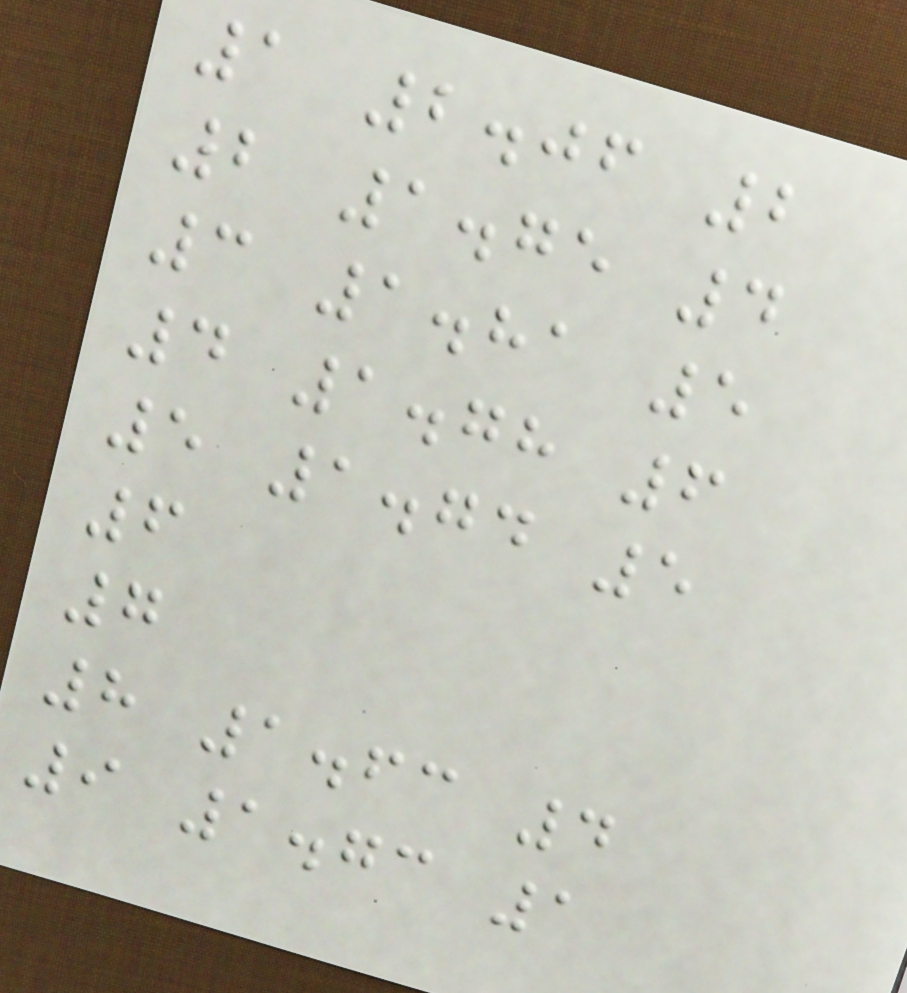1 2.06 2
2 1.75 4
3 1.81 5
4 1.78 6
5 1.74 5
6
7
8 1.63 4
9 1.73 1
